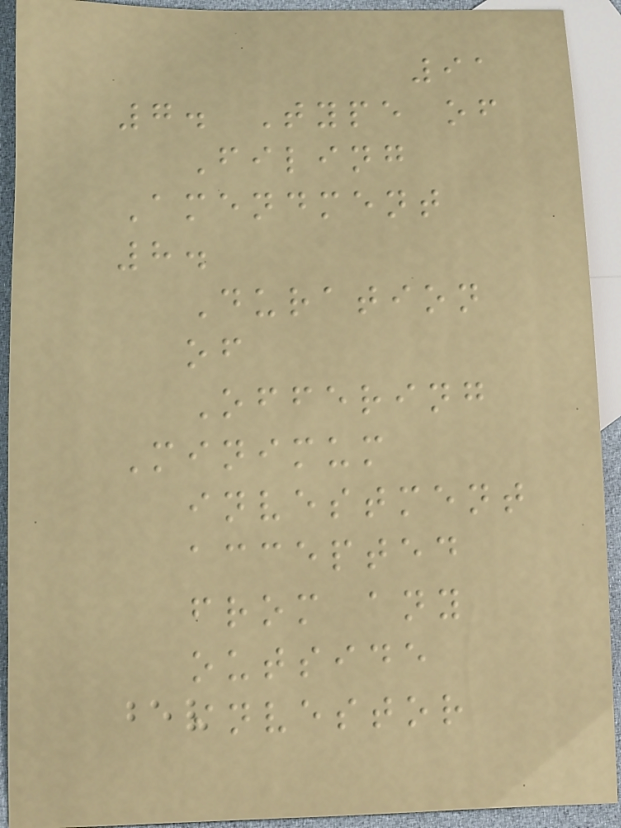91
7. Type of
Filing
Amendment
8.
Duration
of
Offering
Minimum
investment
accepted
from any
outside
investor
